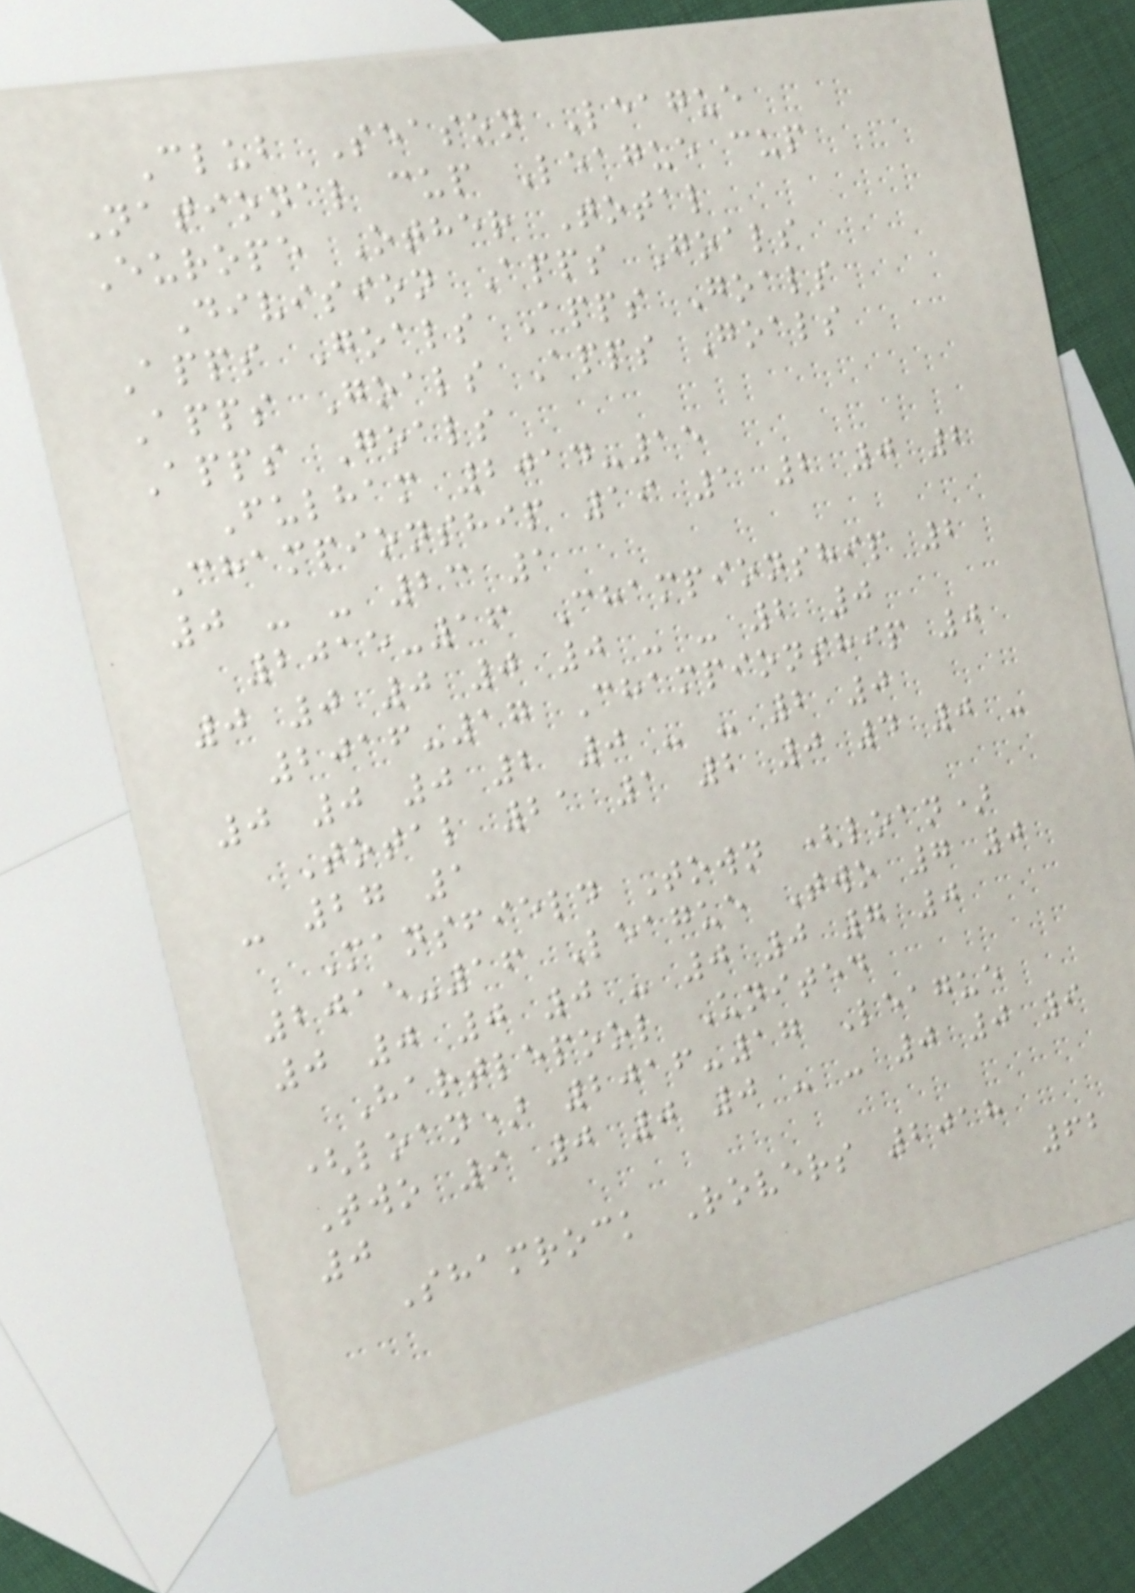Club Season League
National cup League cup
Europe Other Total
Division Apps Goals
Apps Goals Apps Goals
Apps Goals Apps Goals
Apps Goals
Fulham 2014-15
Championship 19 1 2 0 2
0 - - 23 1
2015-16 Championship 2
0 0 0 0 0 - - 2 0
2016-17 Championship 0
0 0 0 2 0 - - 2 0
Total 21 1 2 0 4 0 -
- 27 1
Mansfield Town (loan)
2015-16 League Two 7 0
0 0 0 0 - 0 0 7 0
Hartlepool United
(loan) 2016-17 League
Two 9 0 0 0 - - 0 0 9
0
Shamrock Rovers 2018
62
